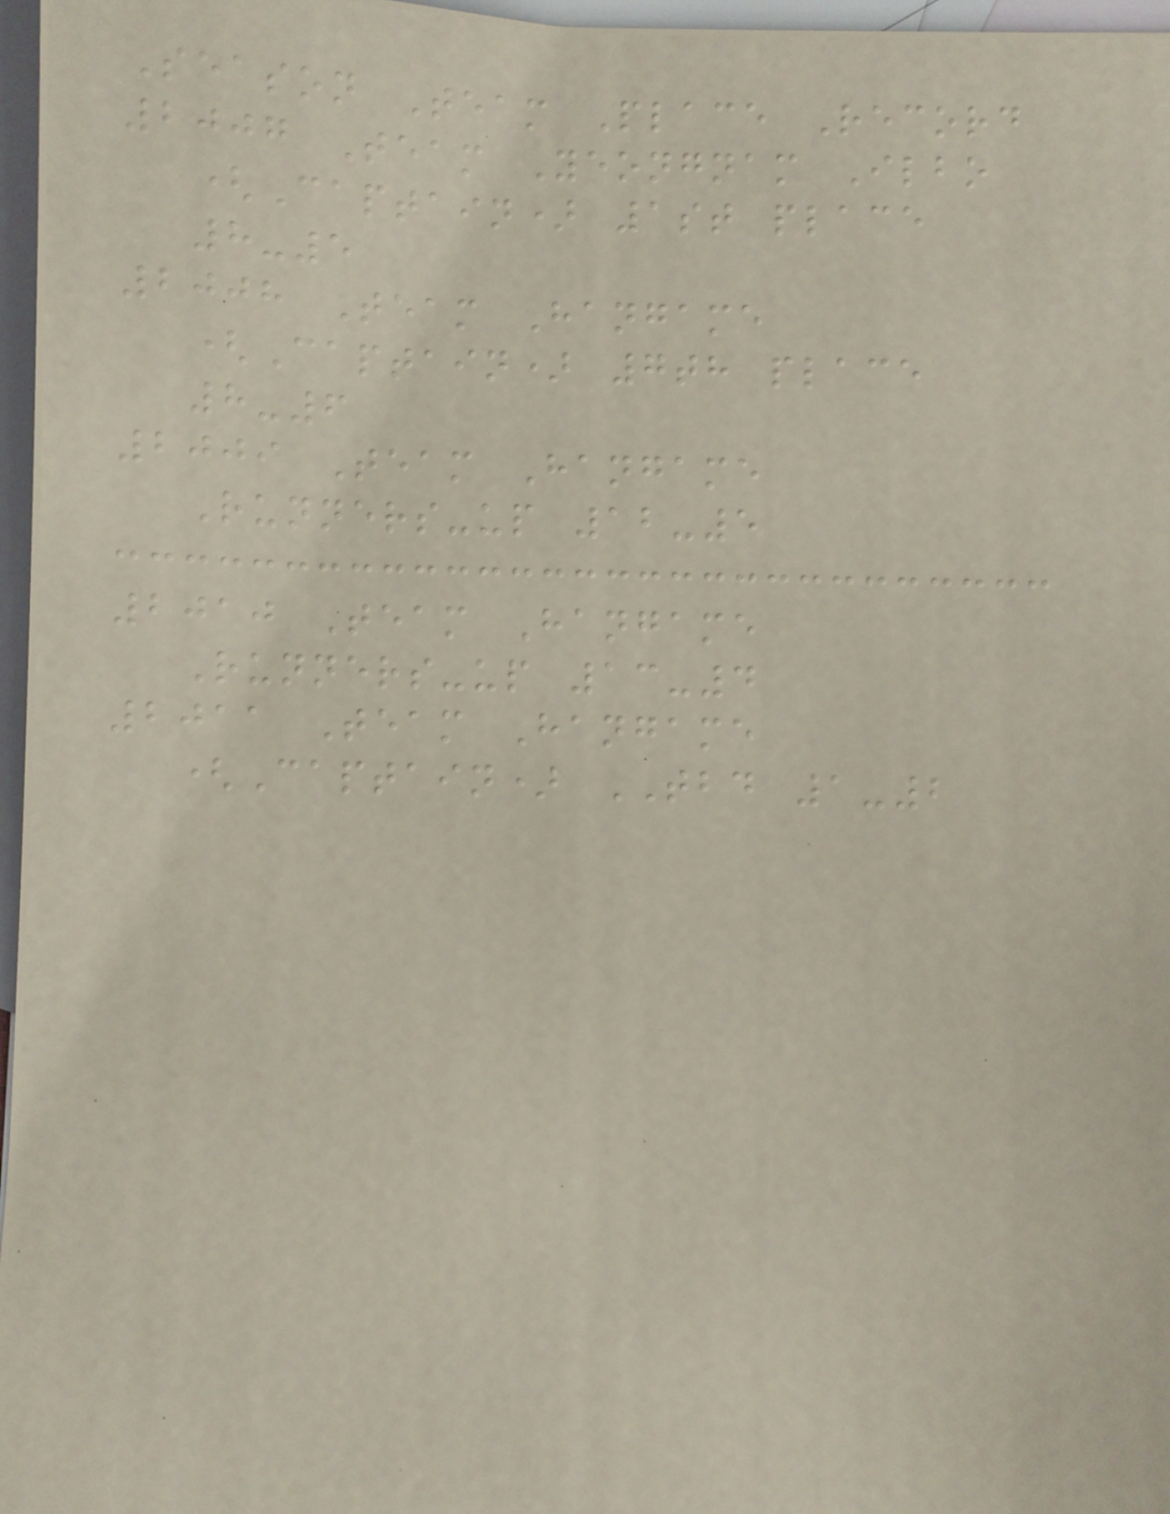Season Team Place Record
2007 Team Yeongnam Ilbo
(Captain) 1st place
8-5
2008 Team Hangame
(Captain) 7th place
8-6
2009 Team Hangame
Runners-up 12-5
2010 Team Hangame
Runners-up 13-4
2011 Team Hangame
(Captain) TBD 1-2
